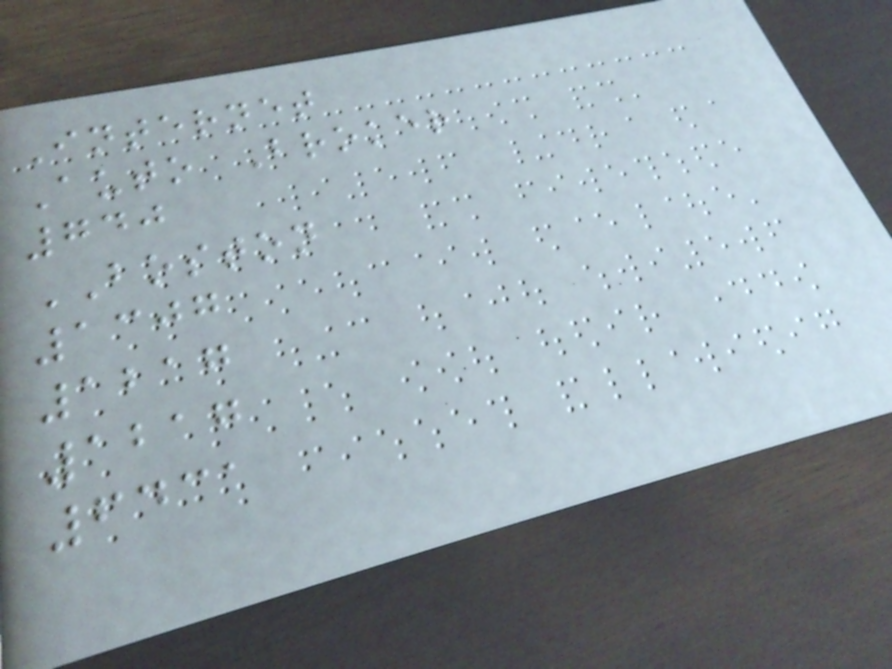Internet
Auto Broker
740
BOSTON
1307
1217
1217
6431
